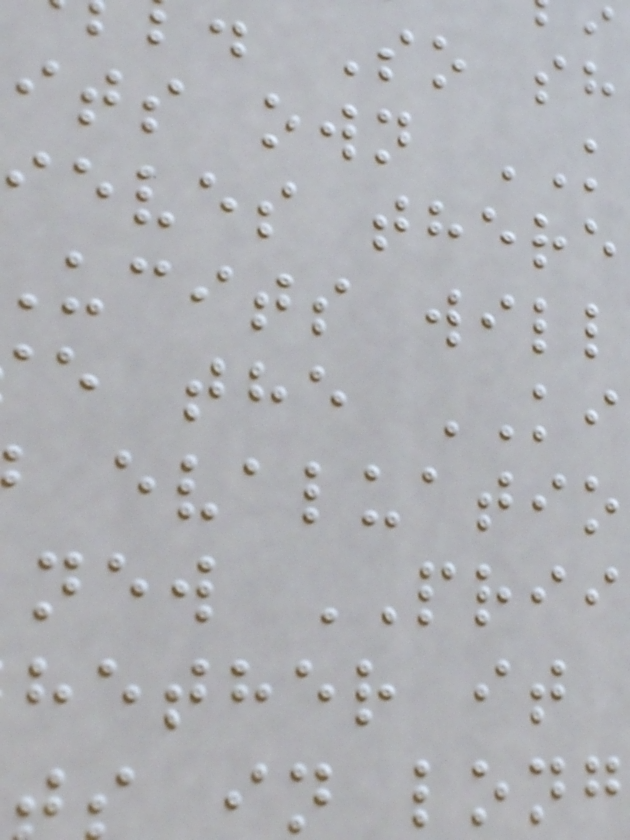its own
ieves there
ucits will
e the KI
evaluatio
new PRII
hether it
